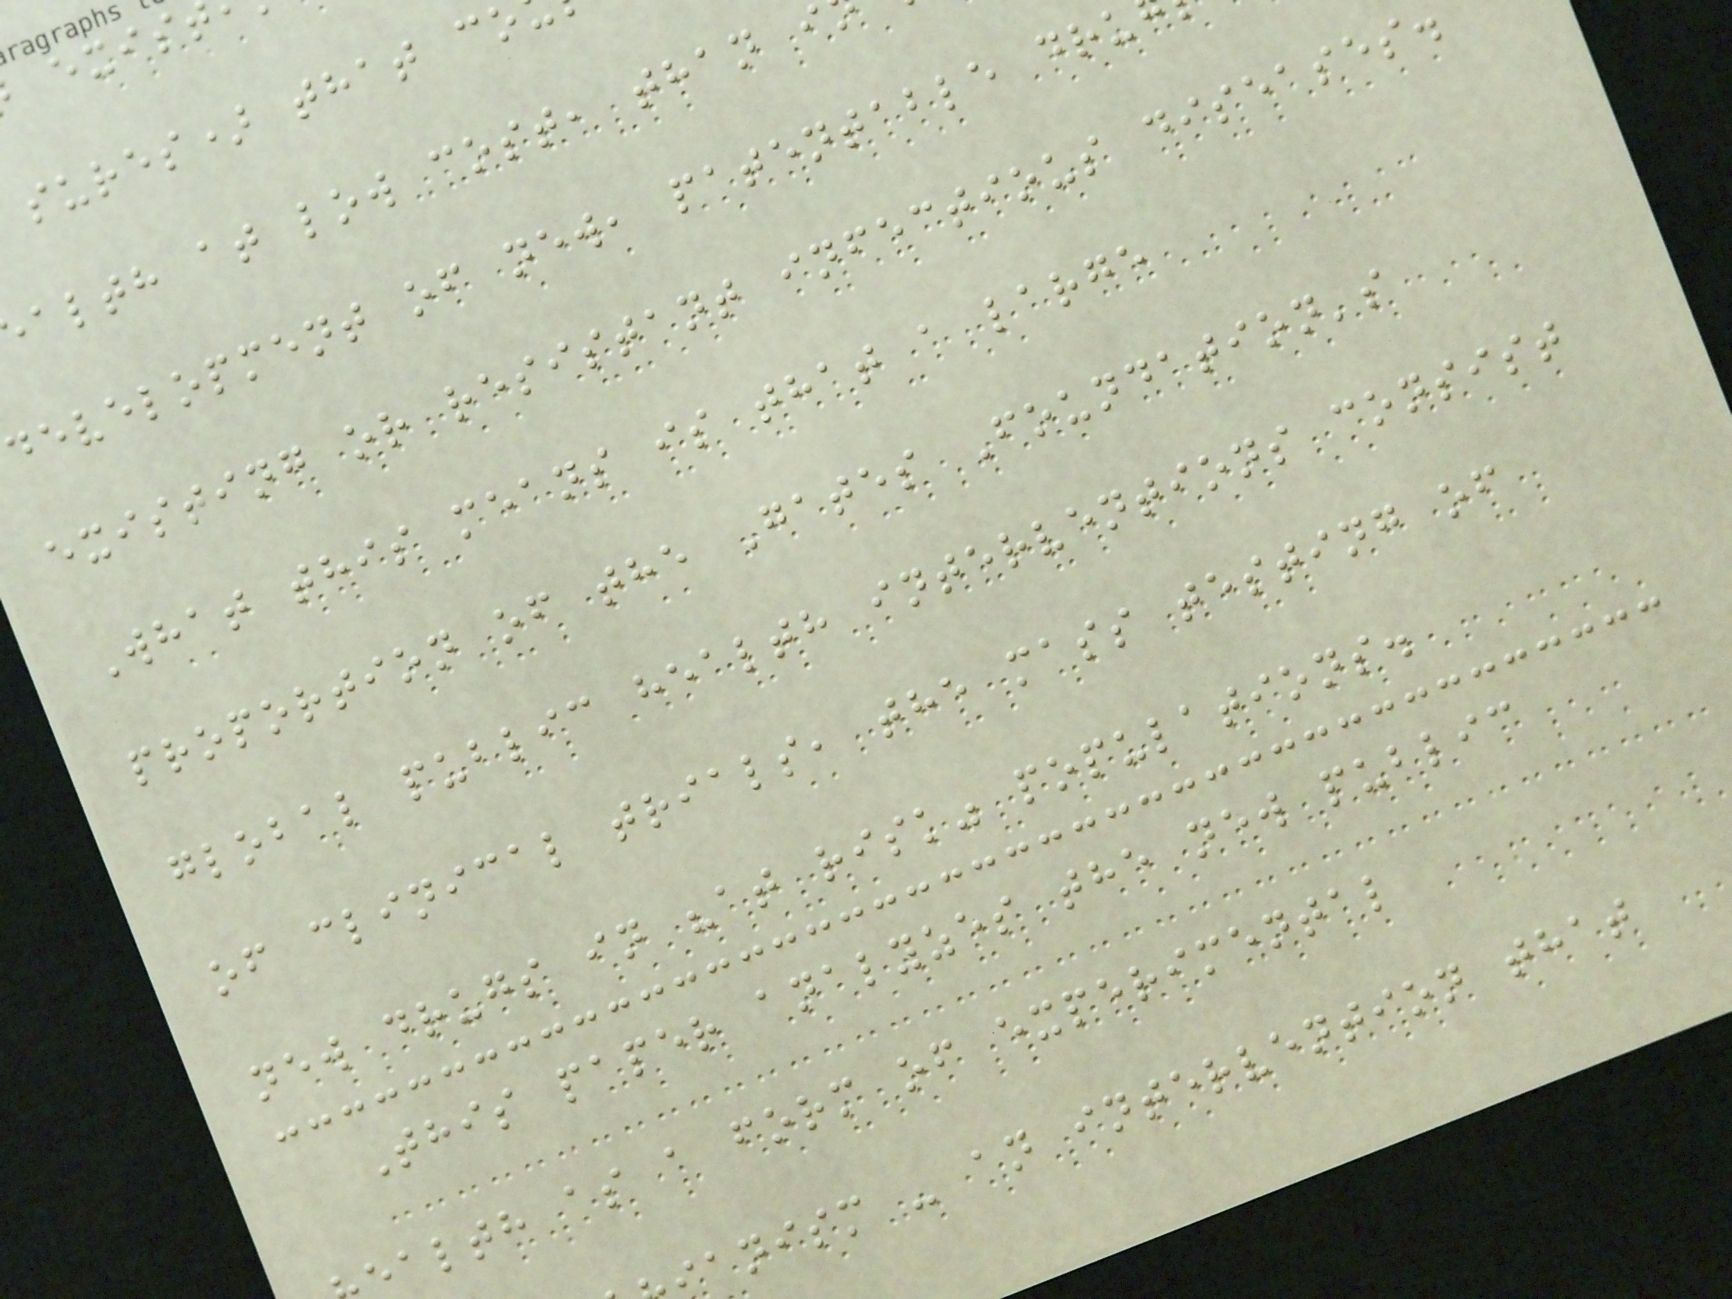sures) that co
alth at low cost, than i
development of new, patentable dru
existing or resistant infectious diseases.
What this means is that a large
proportion of the Gates Foundation's
global public health interventions consist
of clinical trials, the mass testing of
new drugs in "at risk" populations.
This paper analyzes the new public
alth as a form of experimental
anism - an intervention that
